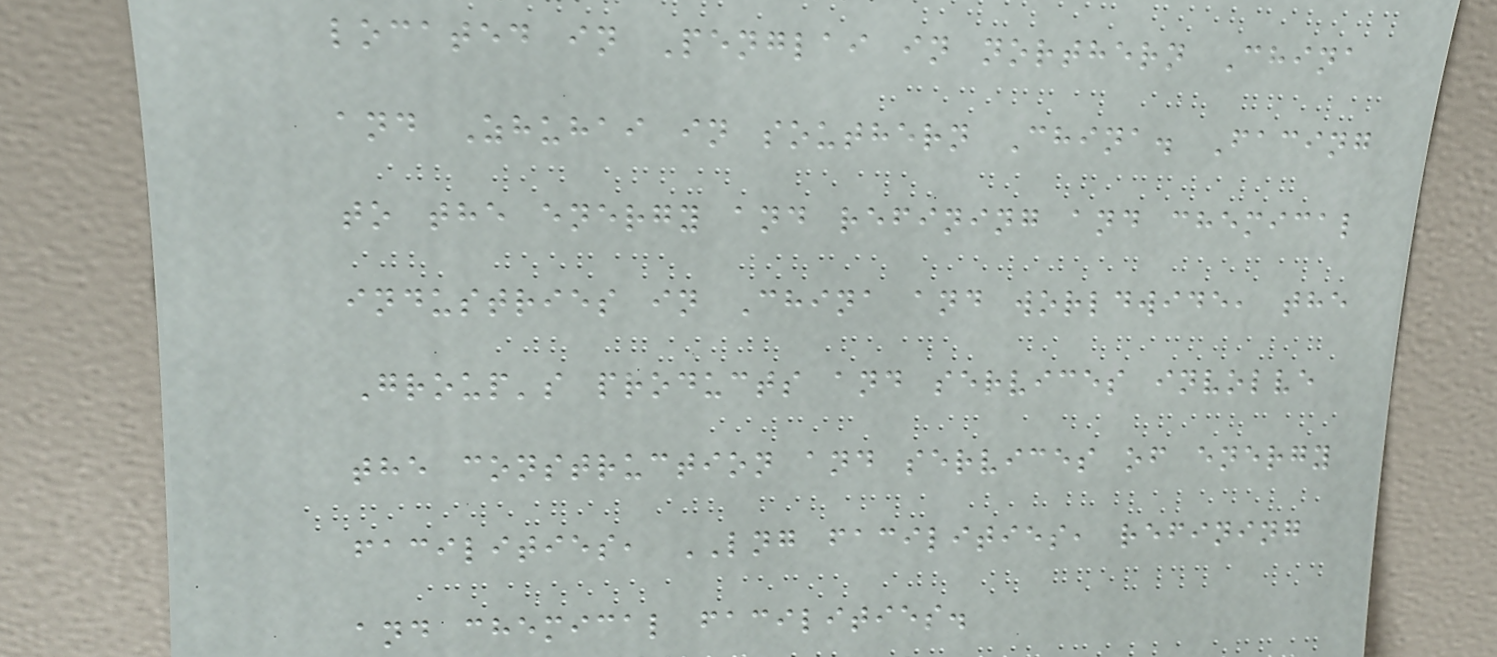located in Penglai in northern China
and Zhuhai in southern China. Facing
to the energy and refining and chemical
industries in China and worldwide, the
Group's products and services involve
the construction and services of energy
facilities, LNG facilities, refining
and chemical facilities.
